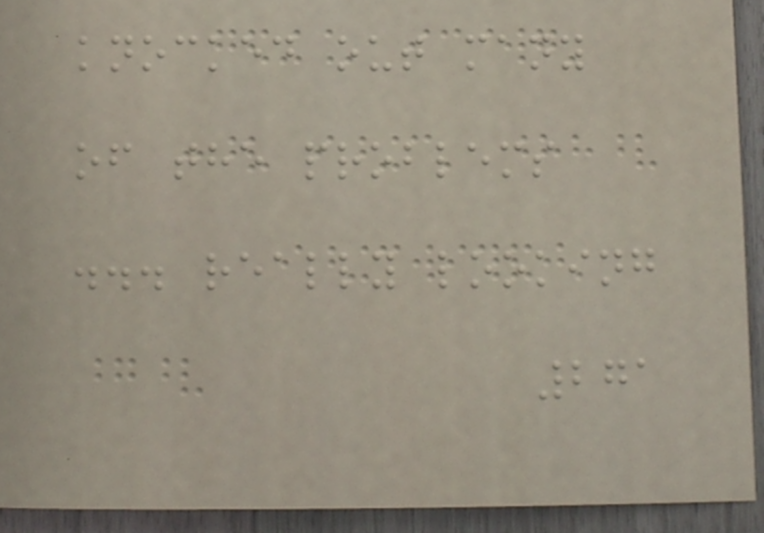knocked out many
of the problems
... really looking
271
